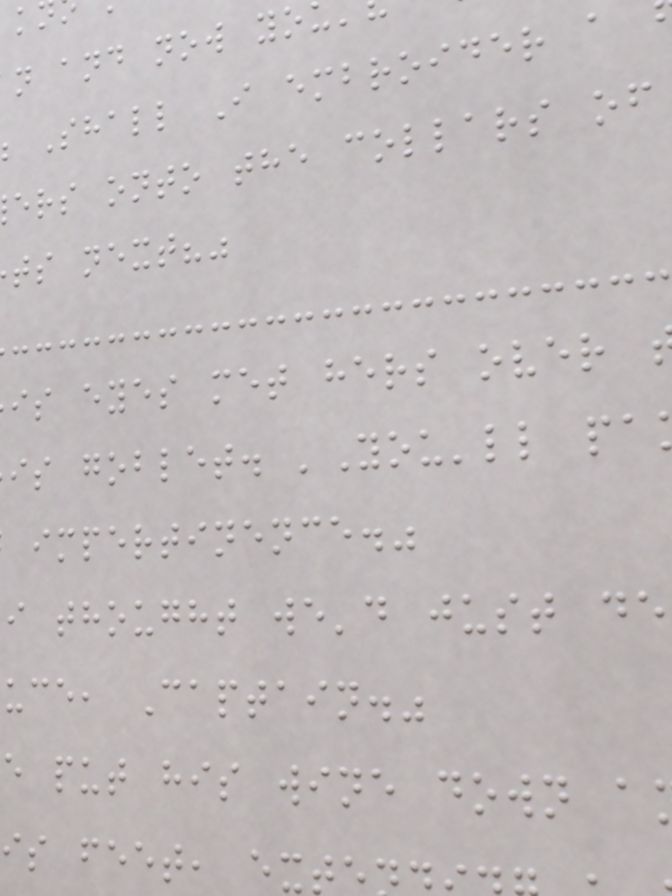n and now yo
Shall I embroider a
ers onto the collars of
ts next?"
is eyes met hers over
is goblet. 'You'll pa
impertinence."
i thought we'd just de
uce, Captain."
e put his wine down a
is feet, ex
